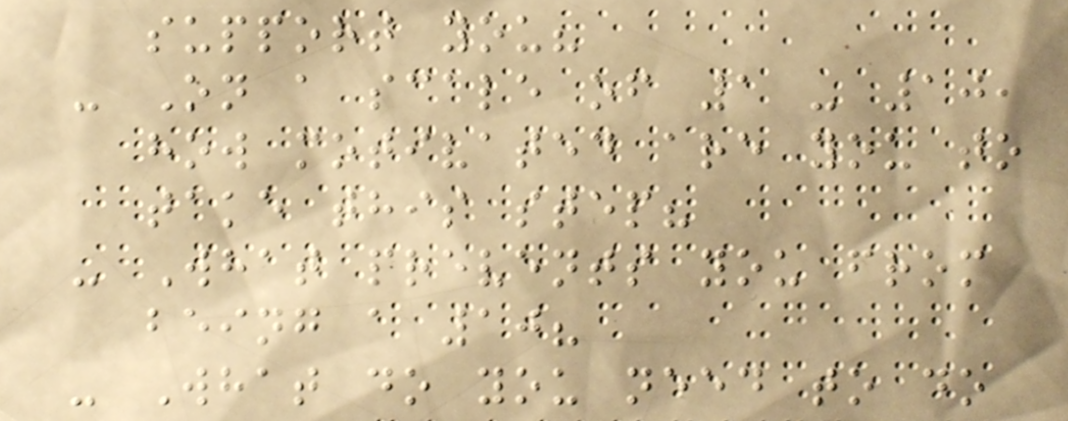support you?
- On a scale of 1 - 10,
how motivated are you to
take this step?
- What prevents you from
being a 10?
- What do you need to do
